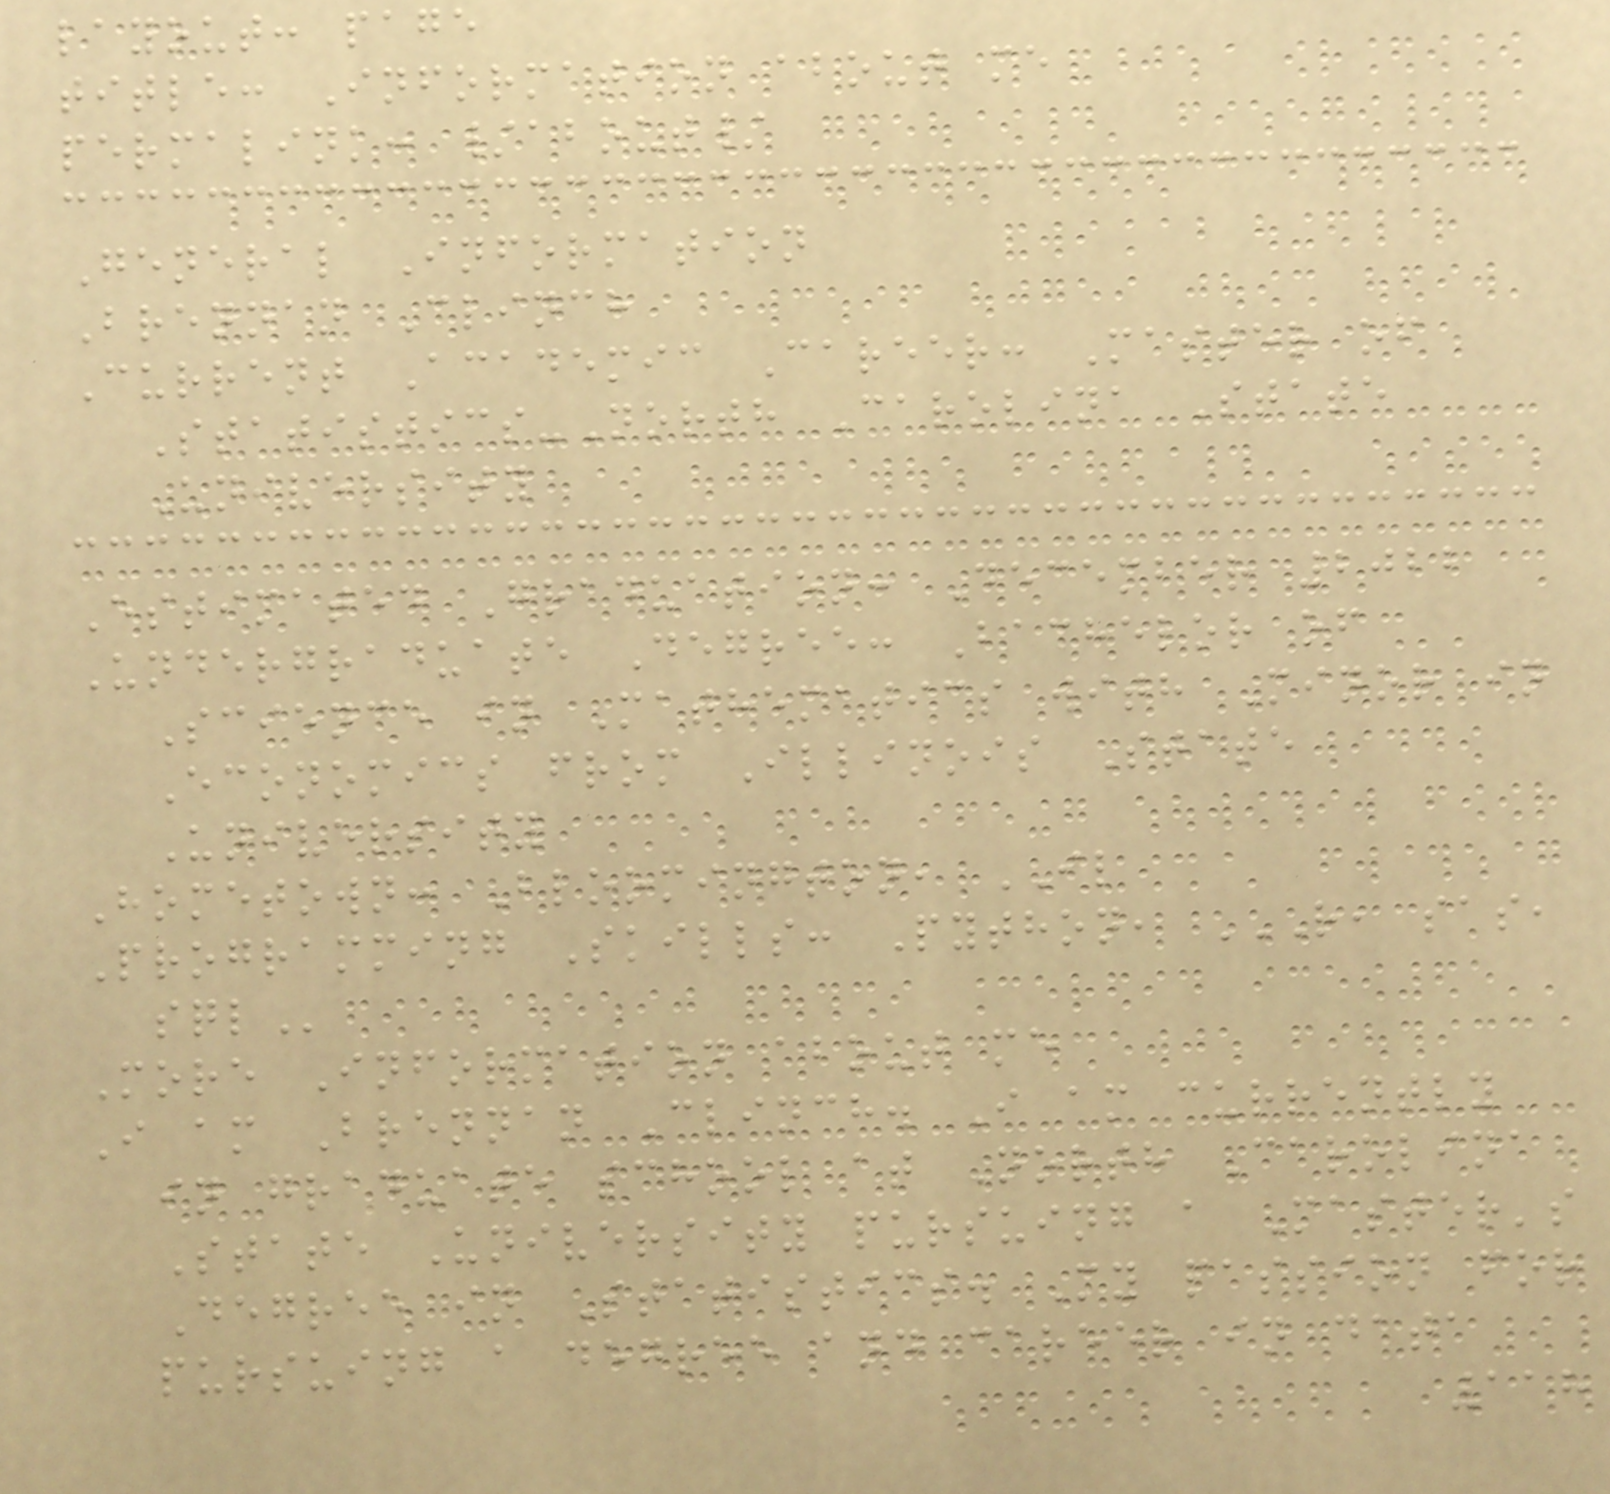layout: page
title: Information about me
permalink: /about/
General Information
Brennan Clinch
Current Academic Career: Master of
Statistics-North Carolina State
University
Estimated Graduation: December 2022
Undergraduate Degree: Bachelor of
Science in Mathematics with Minor in
Economics from Illinois State
University
Hometown: Bloomington, IL
Programming Skills: Python, R, SAS,
SQL
More Information about me
I am Brennan Clinch. I am currently
in graduate school at North Carolina
State University pursuing a Master's
Degree in Statistics. My passion for
pursuing a degree and career in data
118
